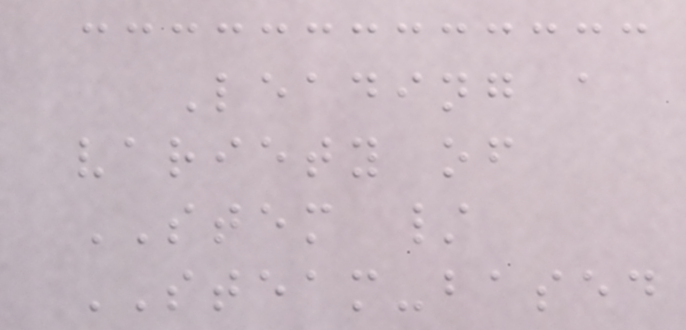Leading a
variety of
STEM /
STEAM-based
